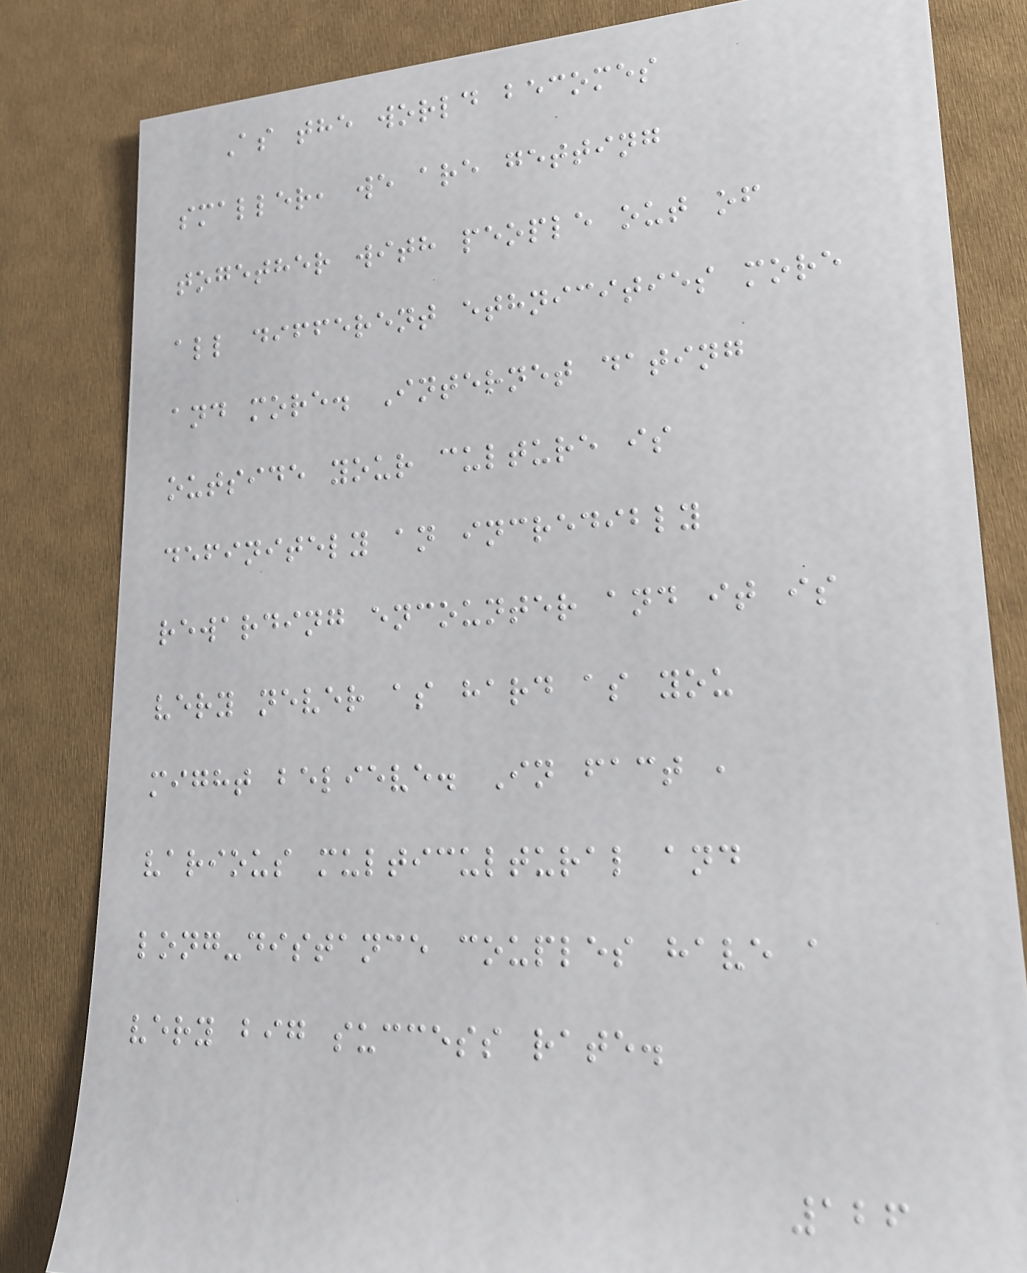As the world becomes
smaller, we are getting
together with people out of
all different ethnicities more
and more. Internet dating
outside your culture is
definitely an incredibly
rewarding encounter and it is
very never as hard as you
might believe. In fact ,
various multicultural and
long-distance couples have a
very big success rate.
126
